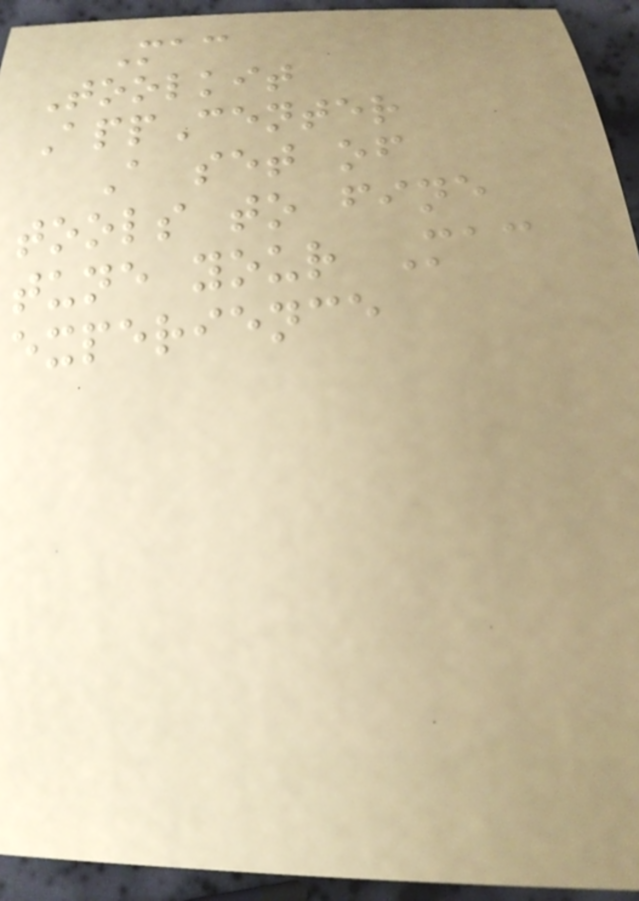Mac
Toolkit
AppCenter
A set of
tools to fine
tune your Mac
experience
